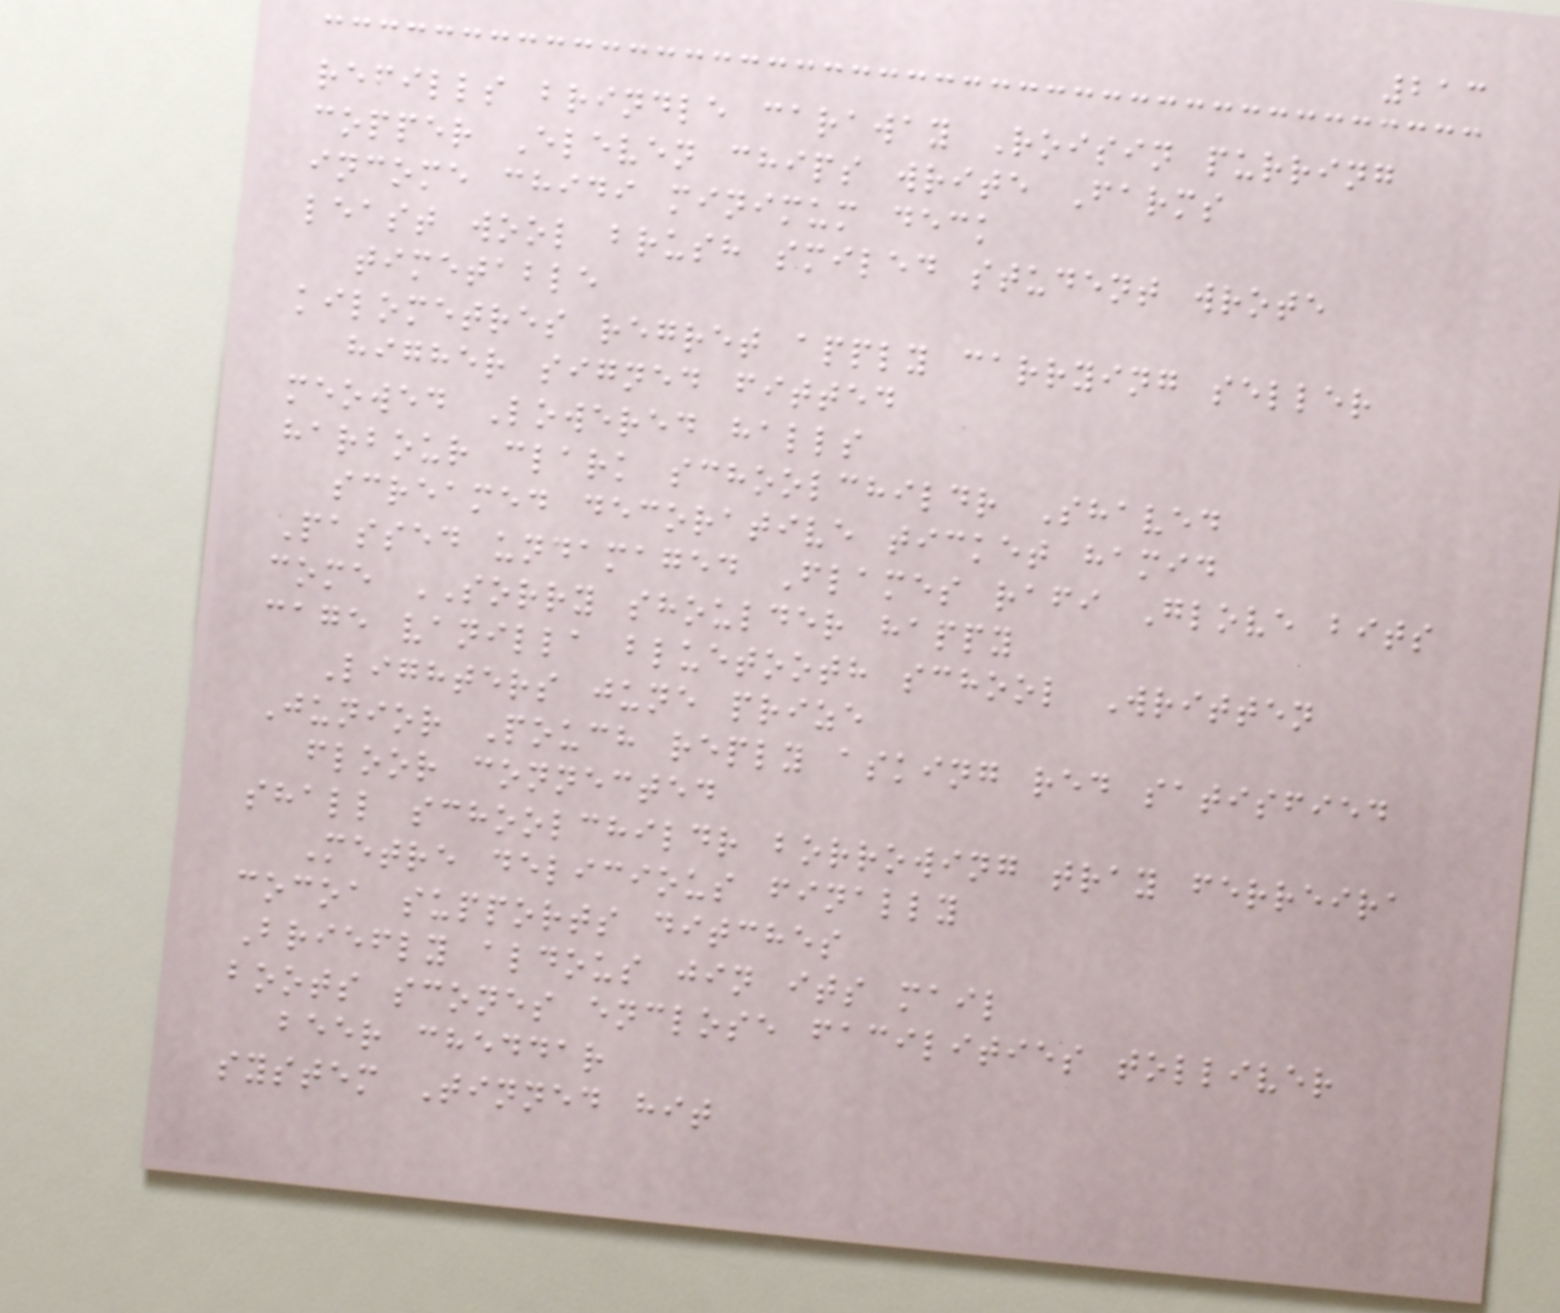213
refills brindle caraway Roisin purring
copper Eleven chips write Farms
income chidi minimum deck
least wool brush smiled student wrote
timetable
kilometres regret apply carrying seller
higher signed fitted
meowed Lowered halls
harbour clark schoolchildr Shaved
screamed decorative ticket hamid
Passed undamaged Flames rafi Glove bits
come SORRY shoulder happy
cage vanilla bluetooth school Written
Lighters june prize
Junior Pouch reply asking red satisfied
floor connected
shall schoolchildr borrowing tray ferreira
Metre delicious finally
cocoa supports ditches
Briefly aldous jin its mail
boots scones enclose facilities tolliver
beer cheddar
system Tinned hit
